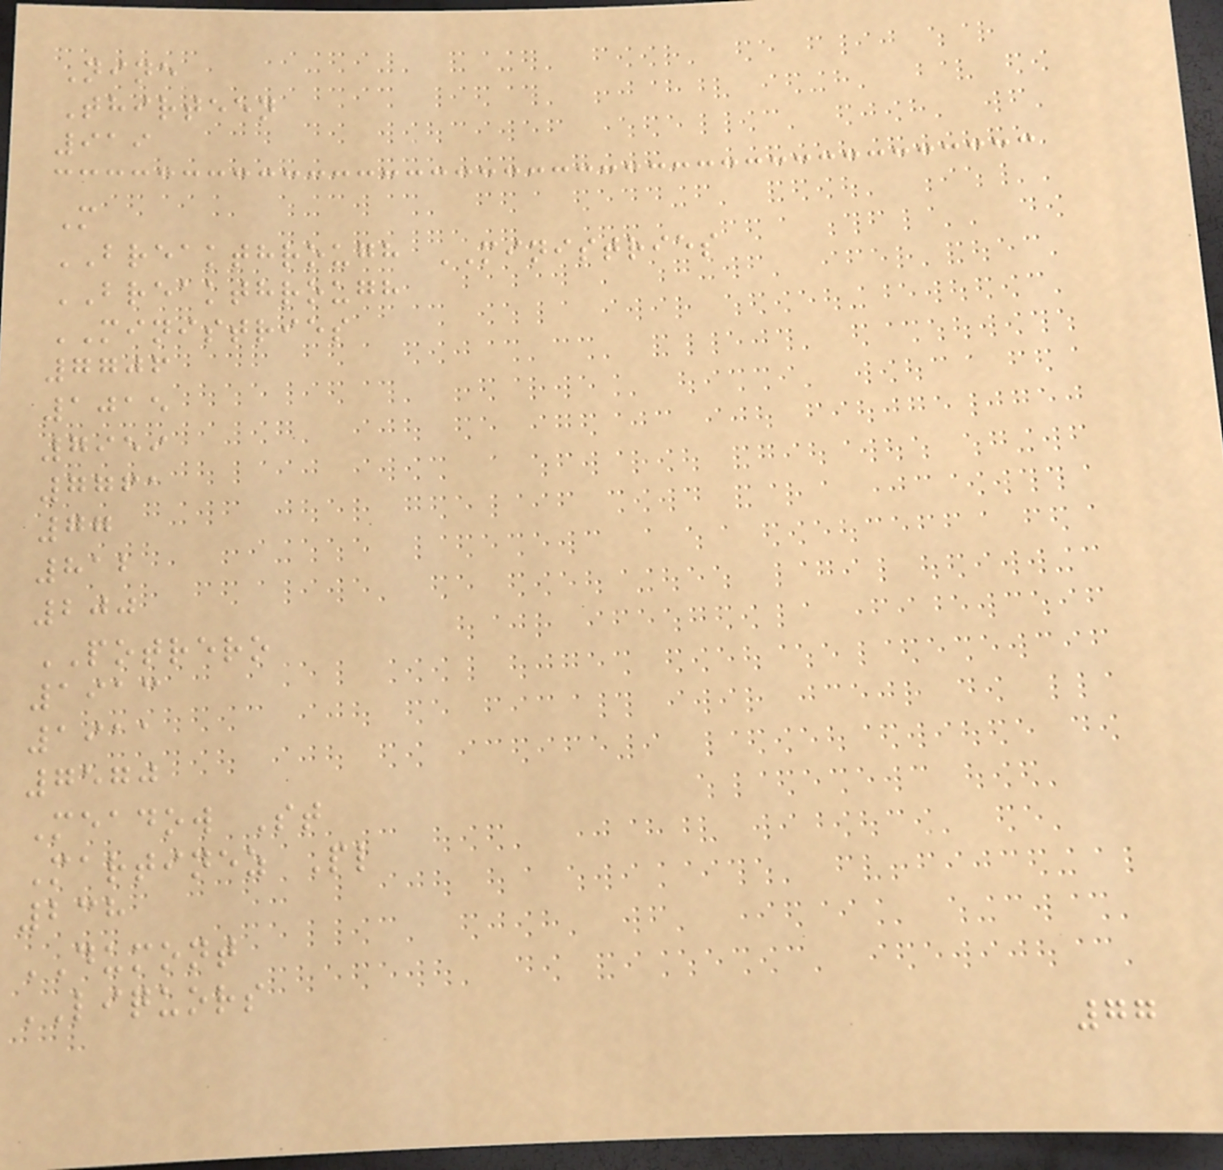Nine
Thirteen
919
M
BREAKTHROUGH MINISTRIES
BREAKTHROUGH
MINISTRIES
7706
1015
7959
7761
77
812
200
POTRERO
1913
1911
7570
Meadow St
Martinez Pl
238
DUMONT
LIQUORS
77
